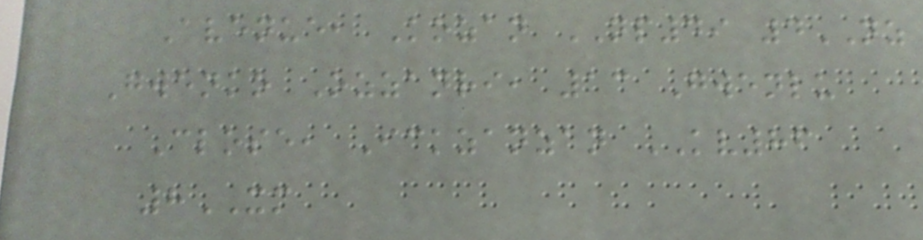Avenue, Kozan NP49 4NZ
Gwenko Ozzanri, 13 Gwenlu
Close, Ickzanzan KV86
8XM
